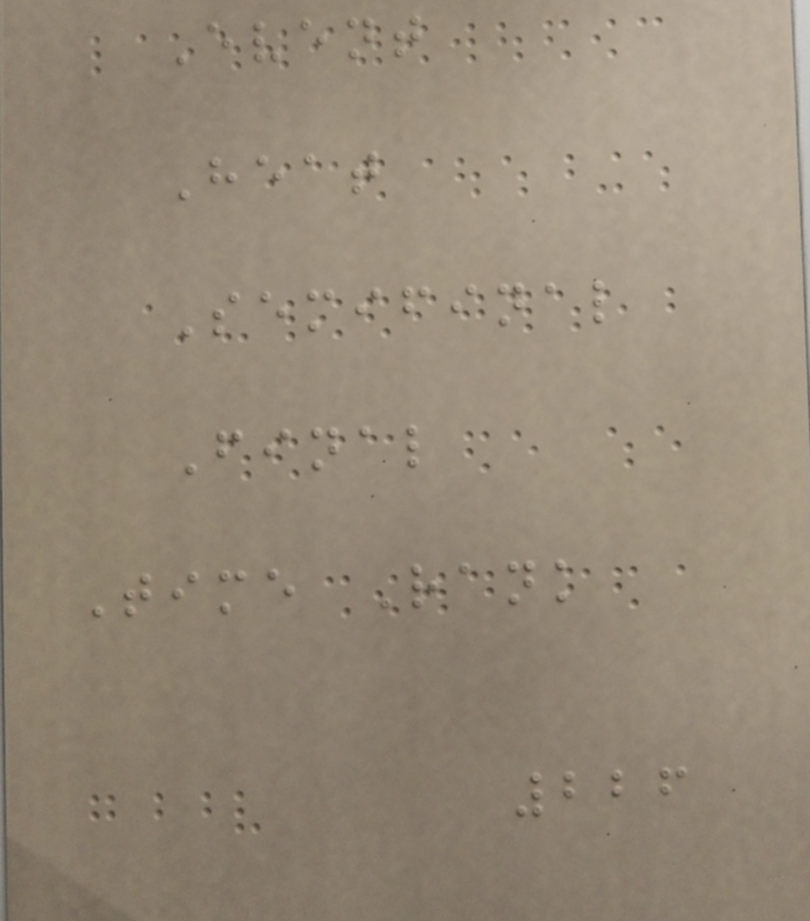Event
Heat
Semifinal
Final
Time Rank
226
